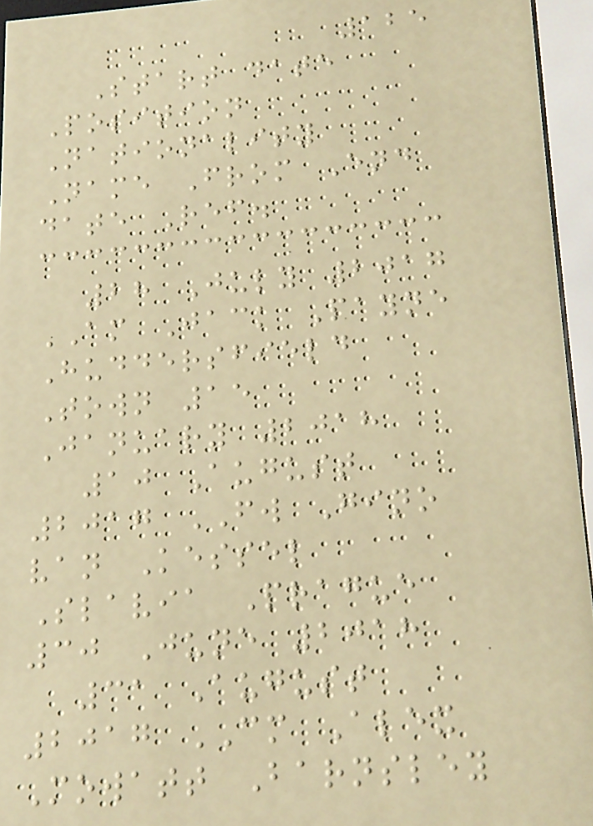125
Start date
Position
Nationality
Name From End
date Ref.
28 July 2017
AM Jack Payne
Huddersfield
Town 15
January 2018
10 August
2017 FW Gino
van Kessel
Slavia Prague
30 June 2018
31 August
2017 CM Alex
Mowatt Barnsley
